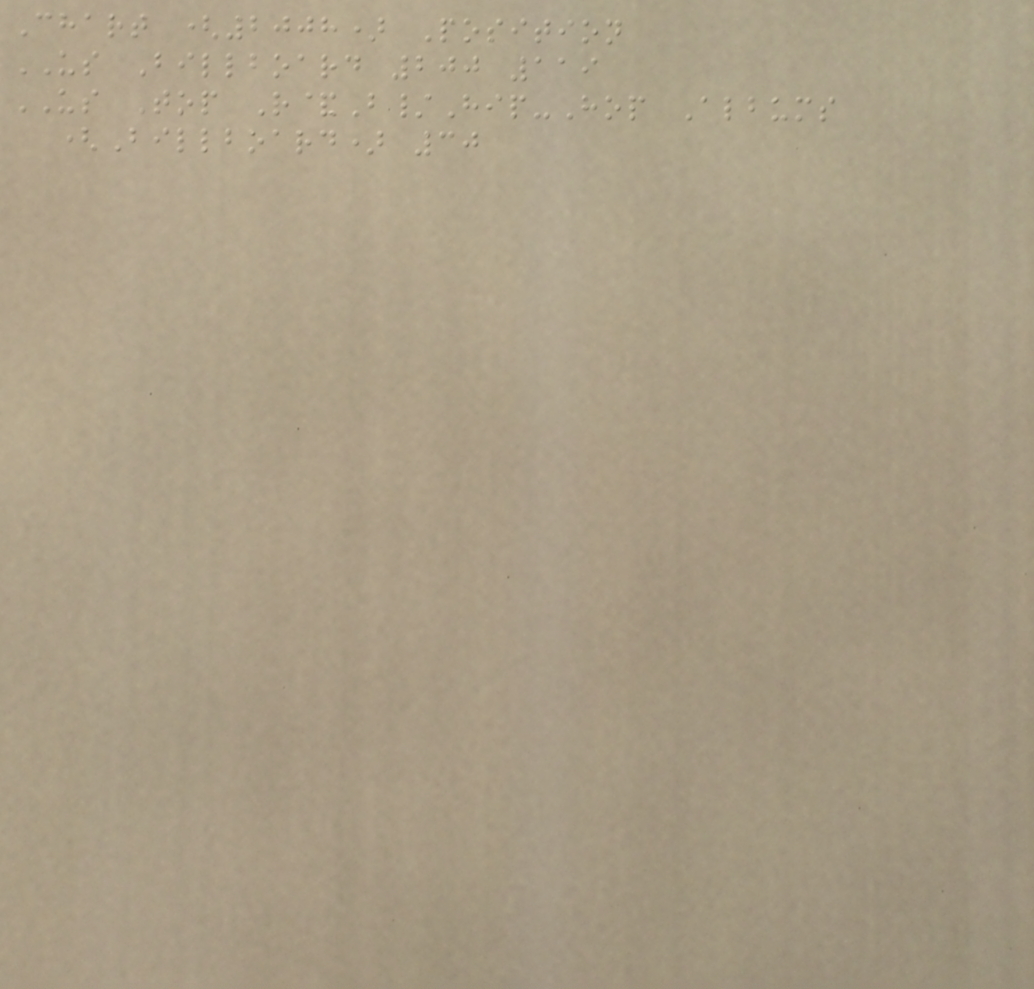Chart (2008) Position
US Billboard 200 119
US Top R&B/Hip-Hop Albums
(Billboard) 30
